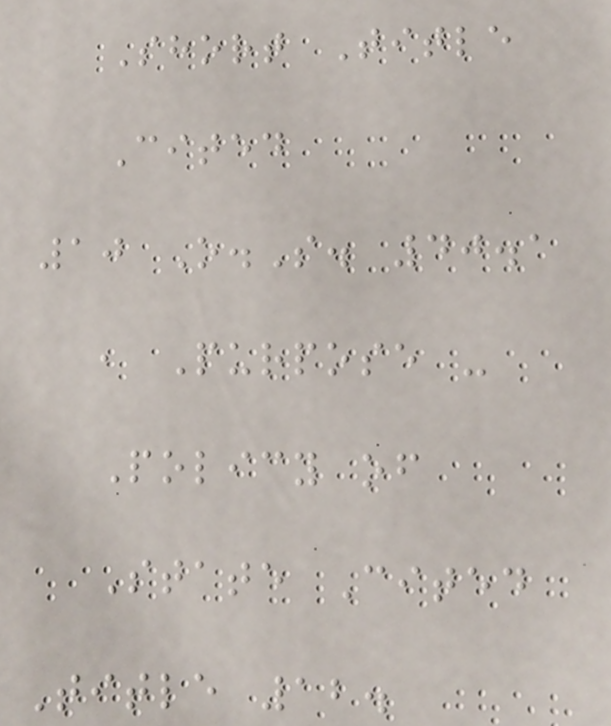Short Title
Cited
10 O.S. 40.1
, Purpose -
Policy of
State Cited
Title 12.
